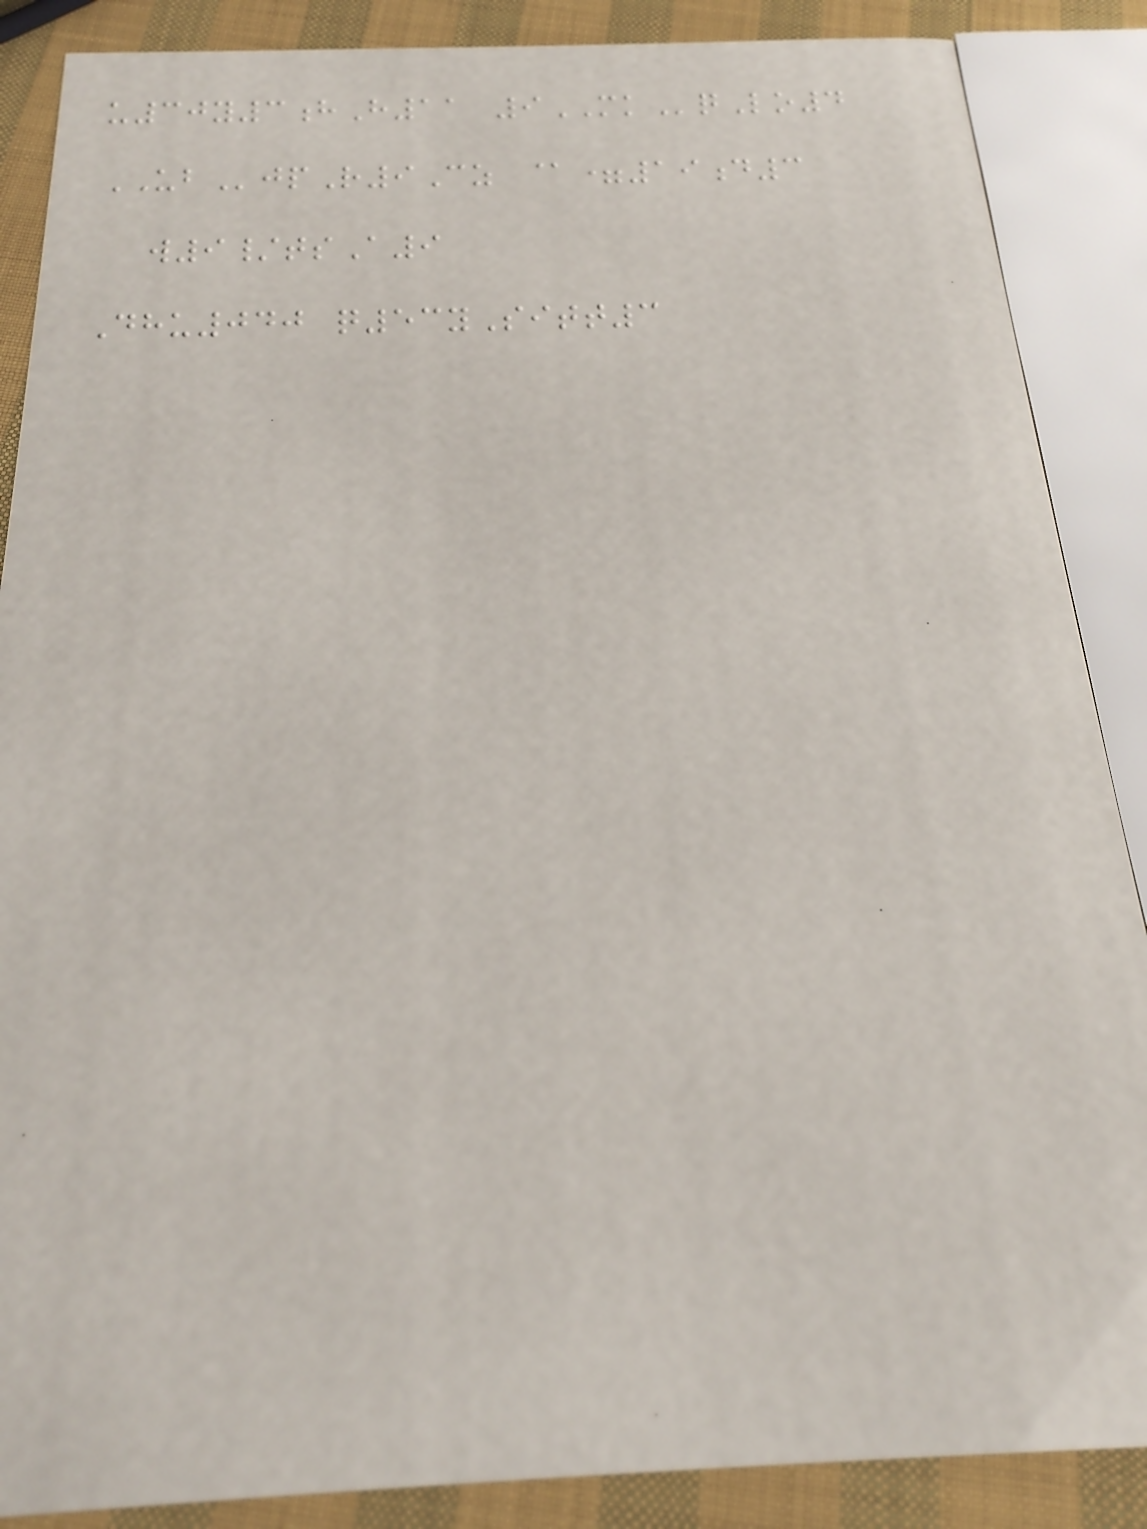u30y3hH11 9MKqLo4
UBjpR9Cz @=19d3
w9/tsA9
Dhu040 q53ySitt3
